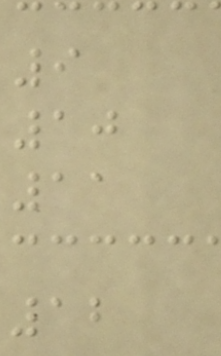9
10
11
12
